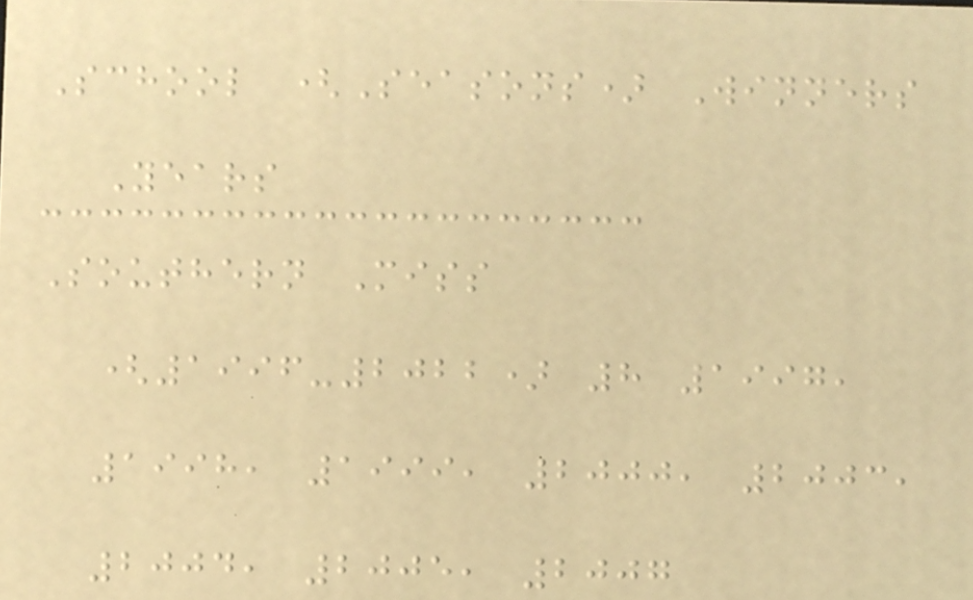School (Seasons) Winners
Years
Southern Miss
(1996-2022) 8 1997,
1998, 1999, 2000, 2003,
2004, 2005, 2007
